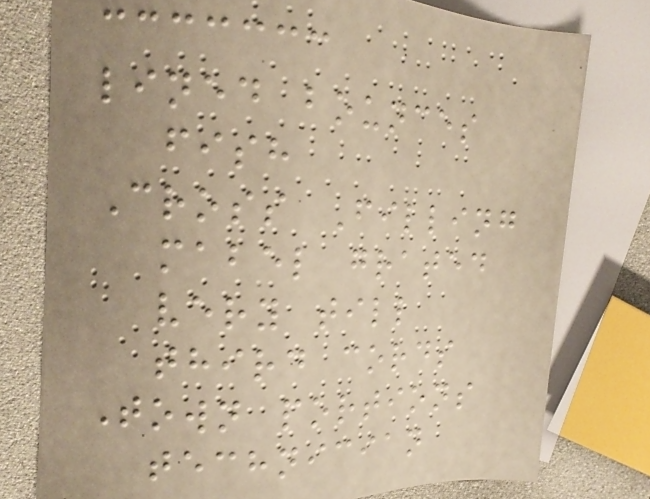lined bounces
fish
Cross Filling
mabel grated
very till
third cords
Town portions
technician
